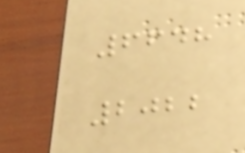6648
2022
